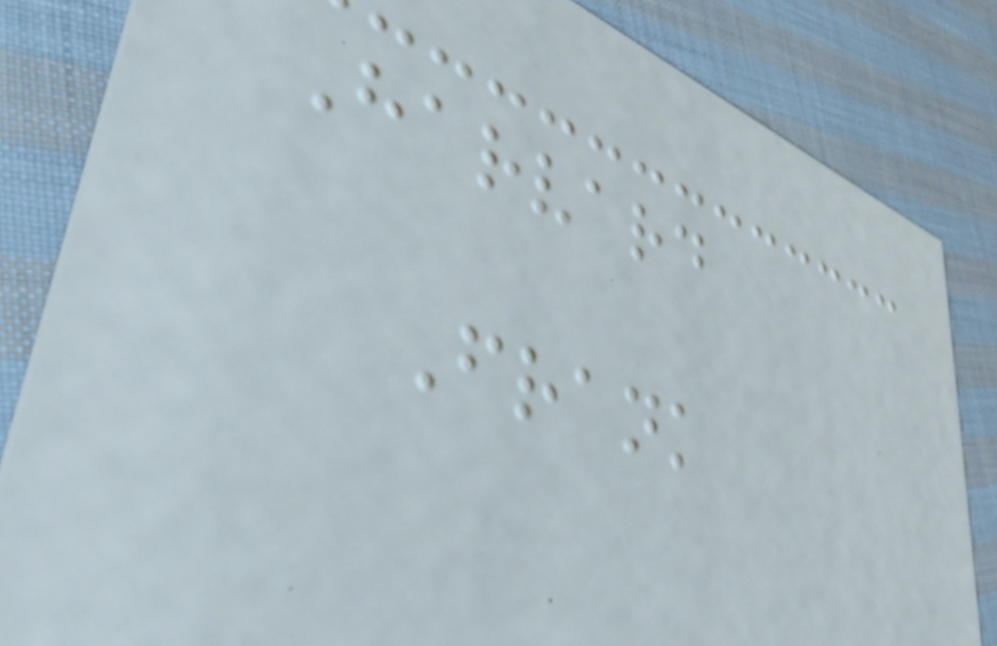Harvard
Frank
